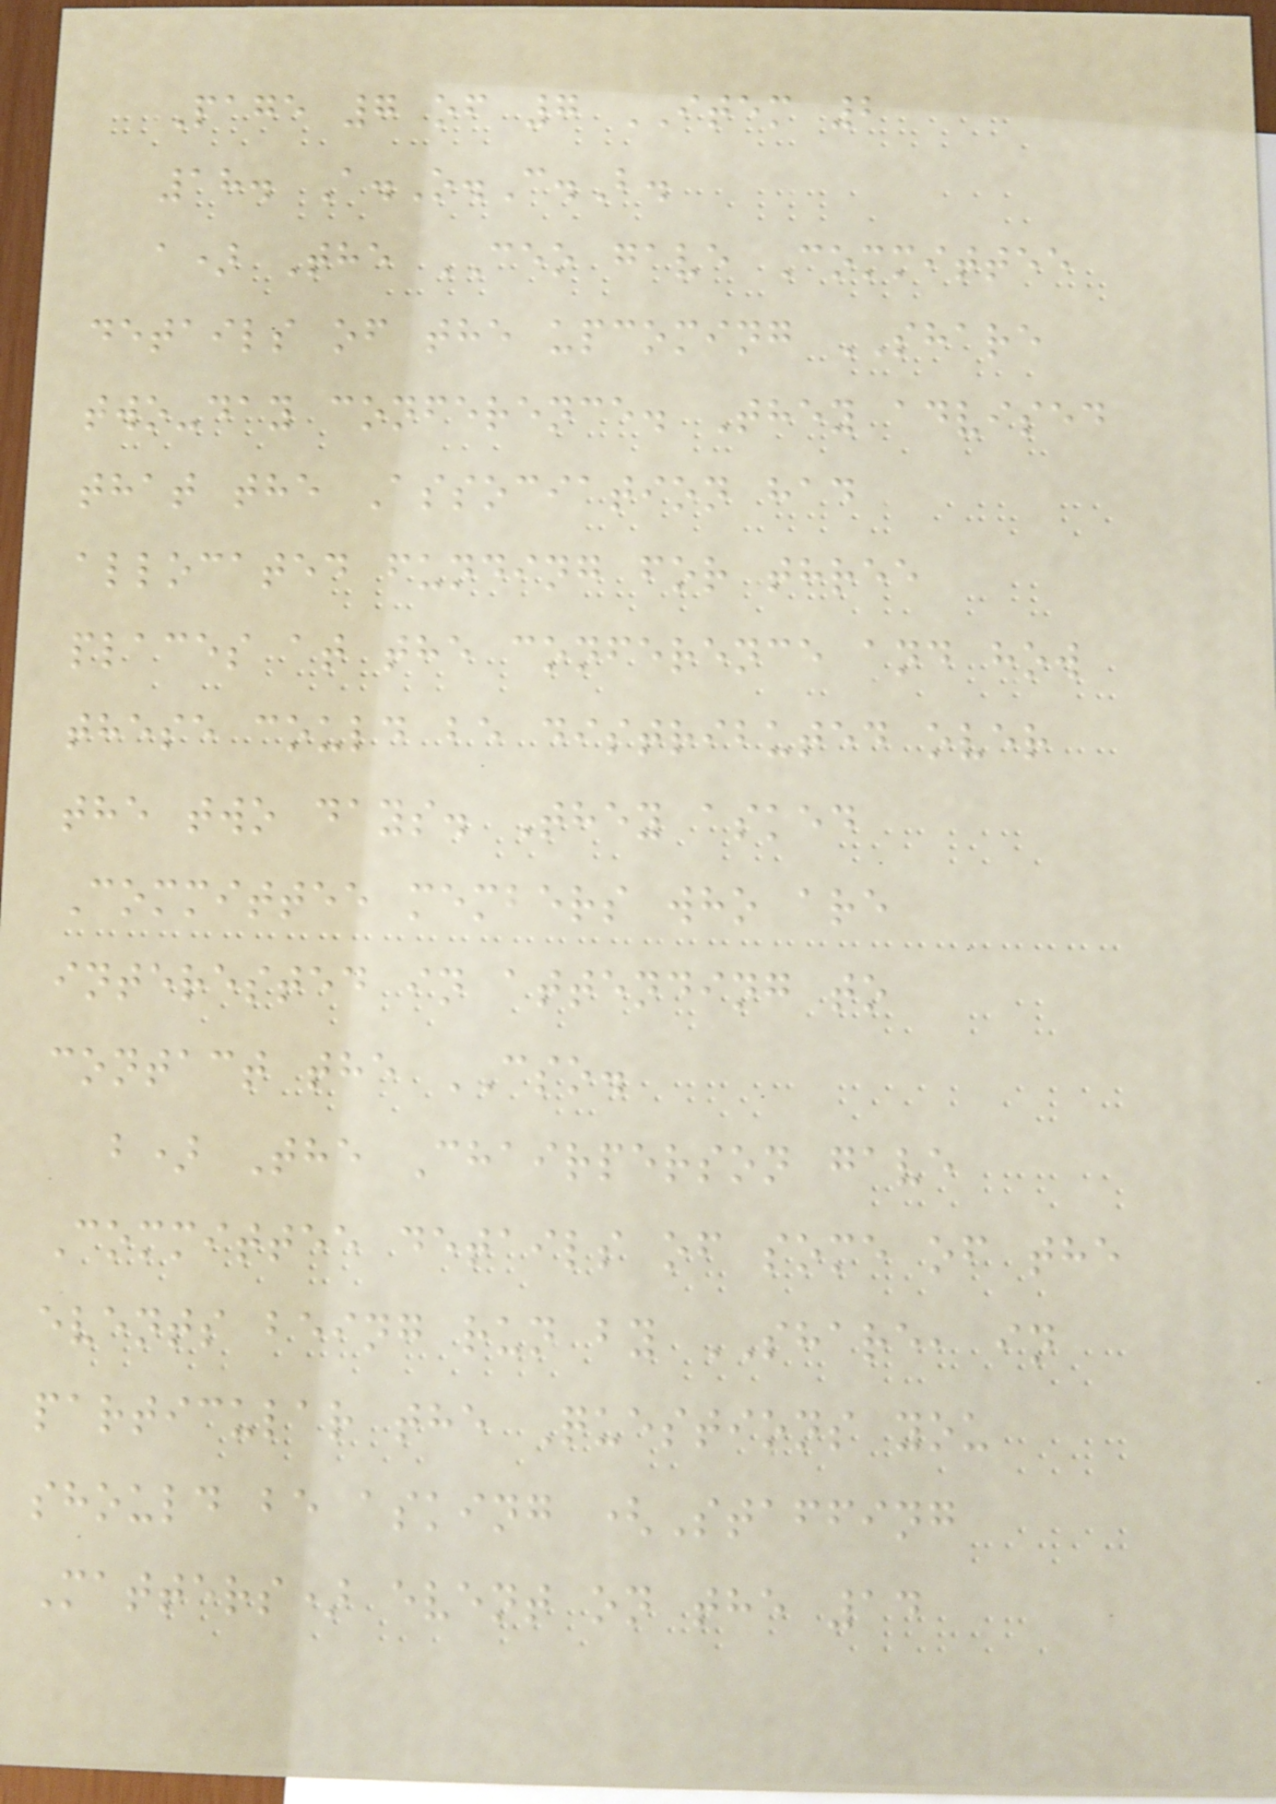Page 7 of 7 ITEM 2
18. A.O.C.B.
a) The CEO gave Committee
details of the upcoming SHARE
two-day conference. They advised
that the Association had
allocated funding for three
places at the conference and how
these could be distributed over
the two days. They asked
Committee members who are
interested in attending to
contact the CSO.
b) The Chairperson gave
Committee details of some of the
events being run by SHARE, in
particular the Questions you
should be asking (Staffing
Matters) event on the 14
